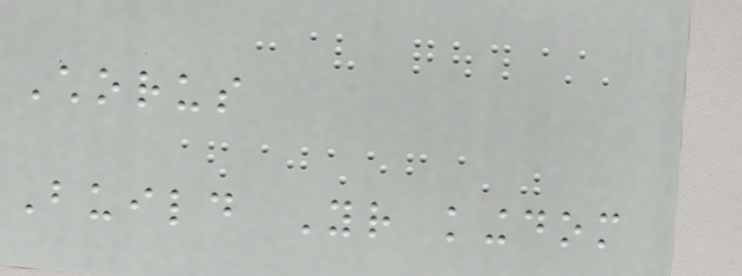Chorus
Build Your kingdom
